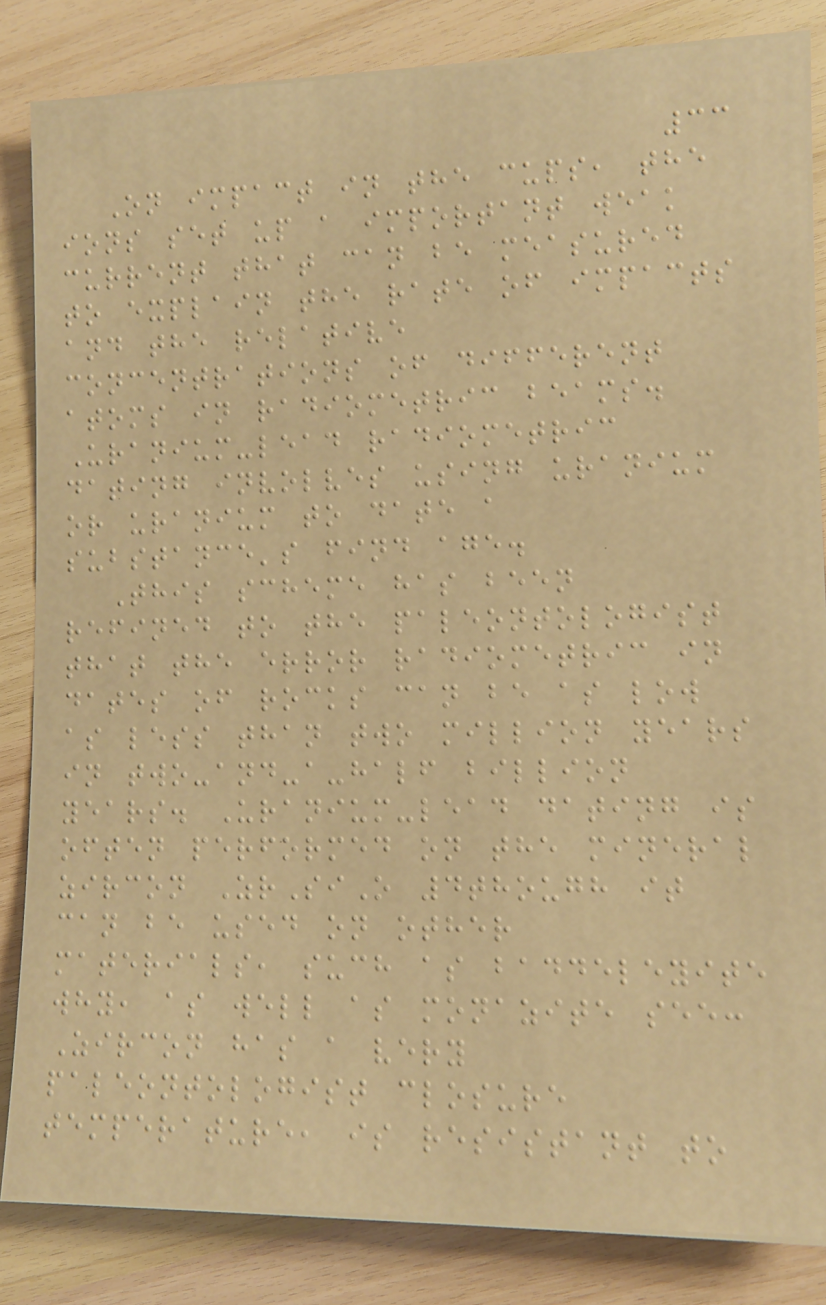33
On impact in the cups, the
ions set up a important weak
current that can be measured
to explain the rate of impacts
and the relative
concentrations of different
atoms in radiometric beams.
Uranium-lead radiometric
dating involves using uranium
or uranium to date a
substance's find age.
This scheme has been
refined to the paleontologist
that the error radiometric in
dates of rocks can be as low
as less than two million years
in two-and-a-half billion
years. Uranium-lead dating is
often performed on the mineral
zircon ZrSiO 4though it
can be used on other
materials, such as baddeleyite
why, as well as monazite see:
Zircon has a very
paleontologist closure
temperature, is resistant to
